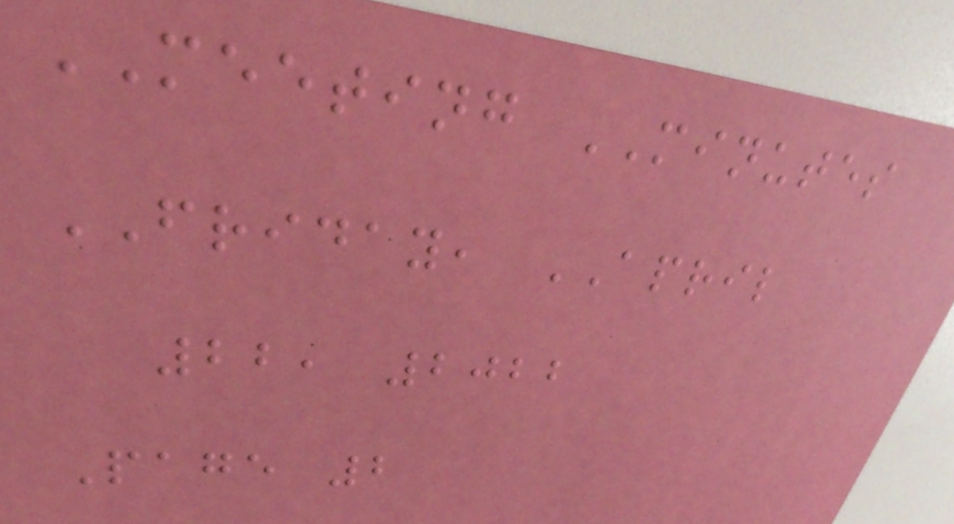MEETING MINUTES
FRIDAY, APRIL
22, 2022
Page 2
